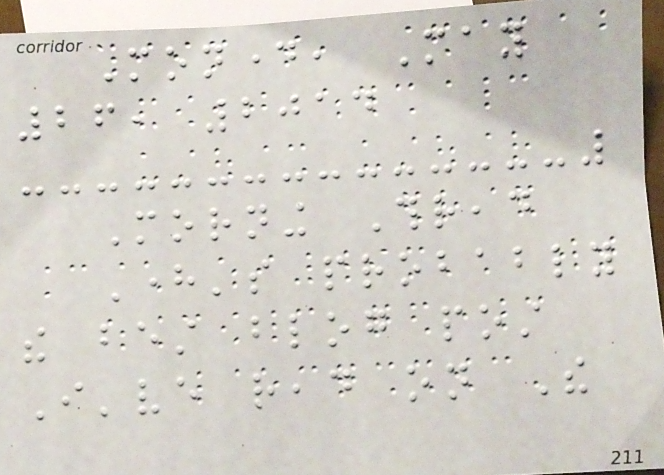Monday, May
26, 2014
Morning Thread
Here's probably
the best blog post
I've read on The
